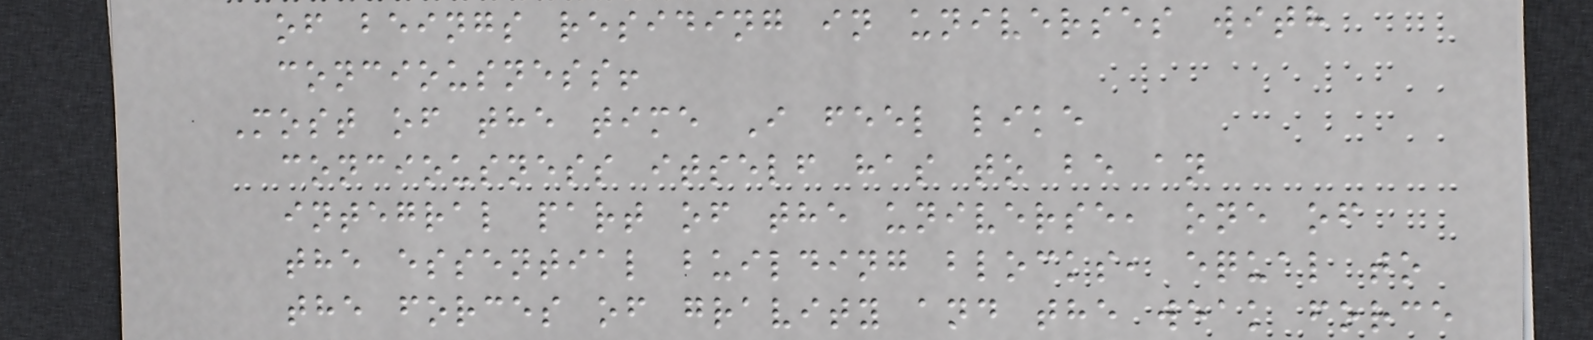of beings residing in universes with
conciousness!
Most of the time I feel like
conciousness itself has to be an
integral part of the universe, one of
the essential building blocks, equal to
the forces of gravity and the weak force
